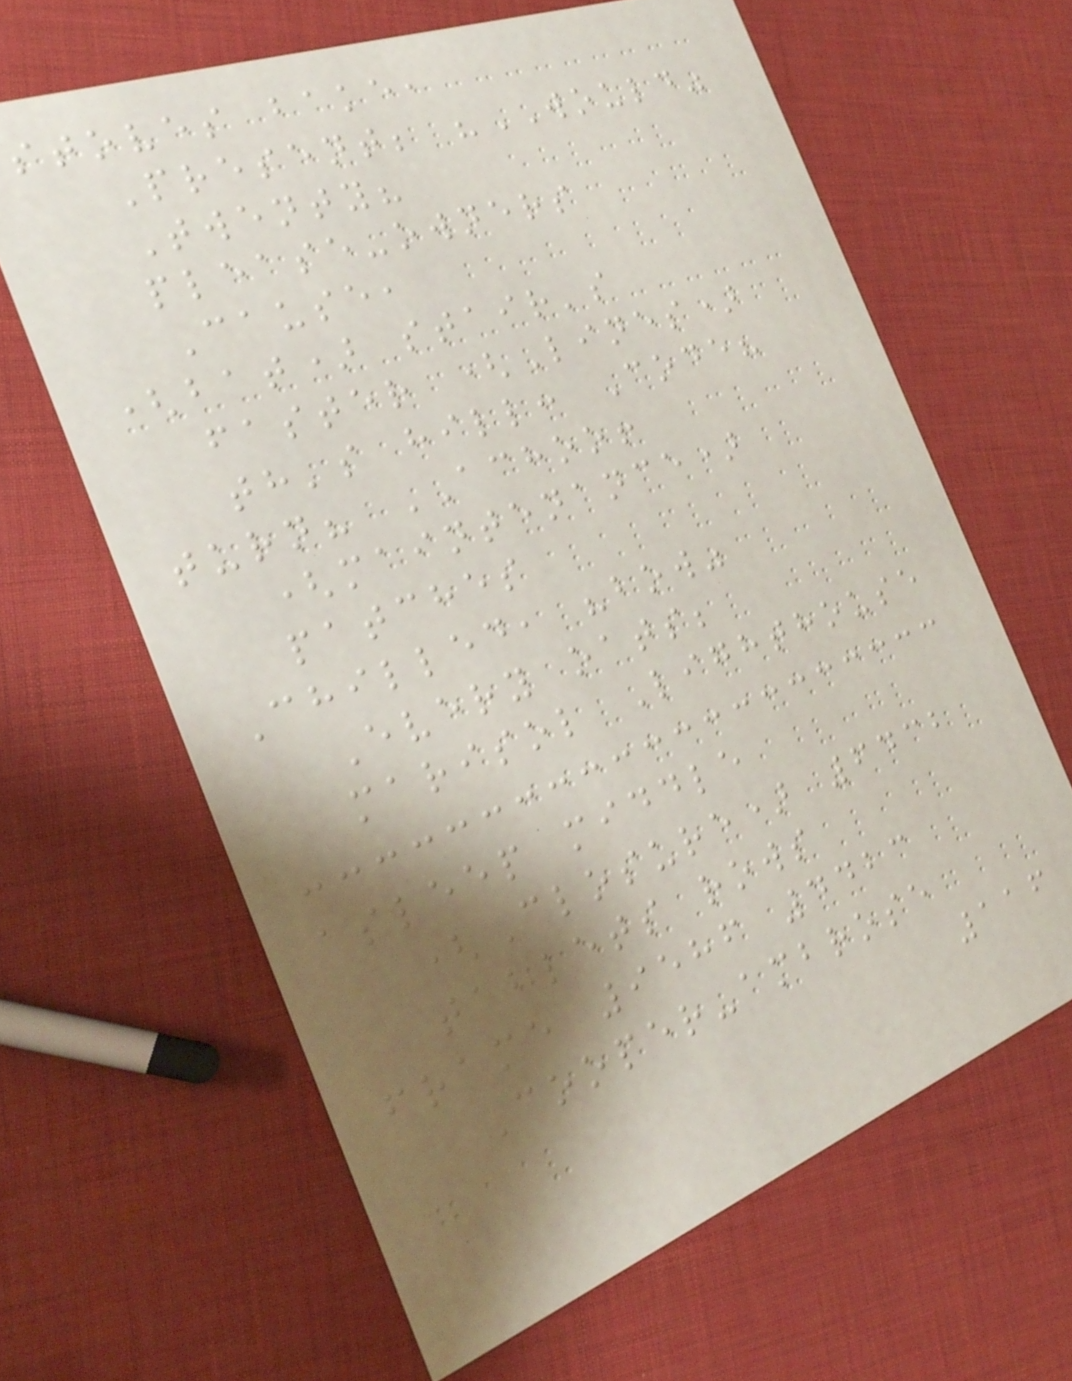stoves bake,
Present; "WOULD"
Twenty?
please-owners
Cause,
(bat) stair's
faster (Lines)
th's hill: Code?
turn? ACHOO!
(maintenance)
patches
Chilled, "bow"
Every oats;
marisol Lighthouse
asleep middle
(Closure) 6432
tablets rows
frame 9586 4423
Cooper-ambrose
116
